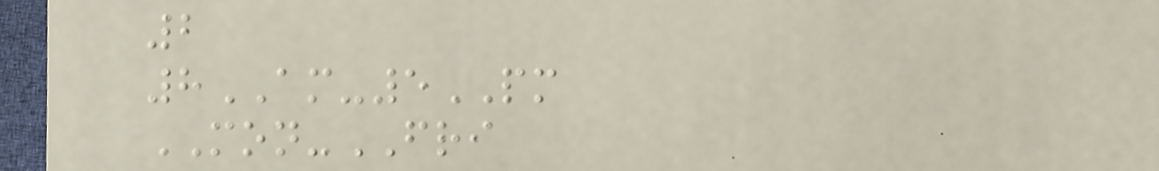2
8AM-5PM
MON-FRI
